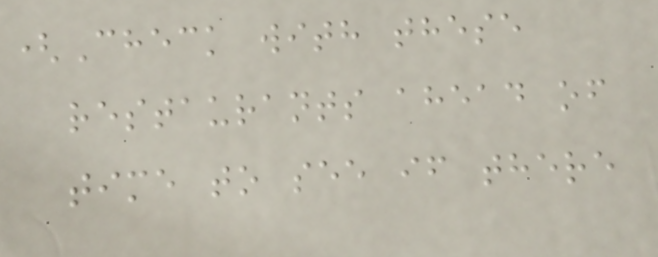(Check with these
restaurants ahead of
time to see if there
